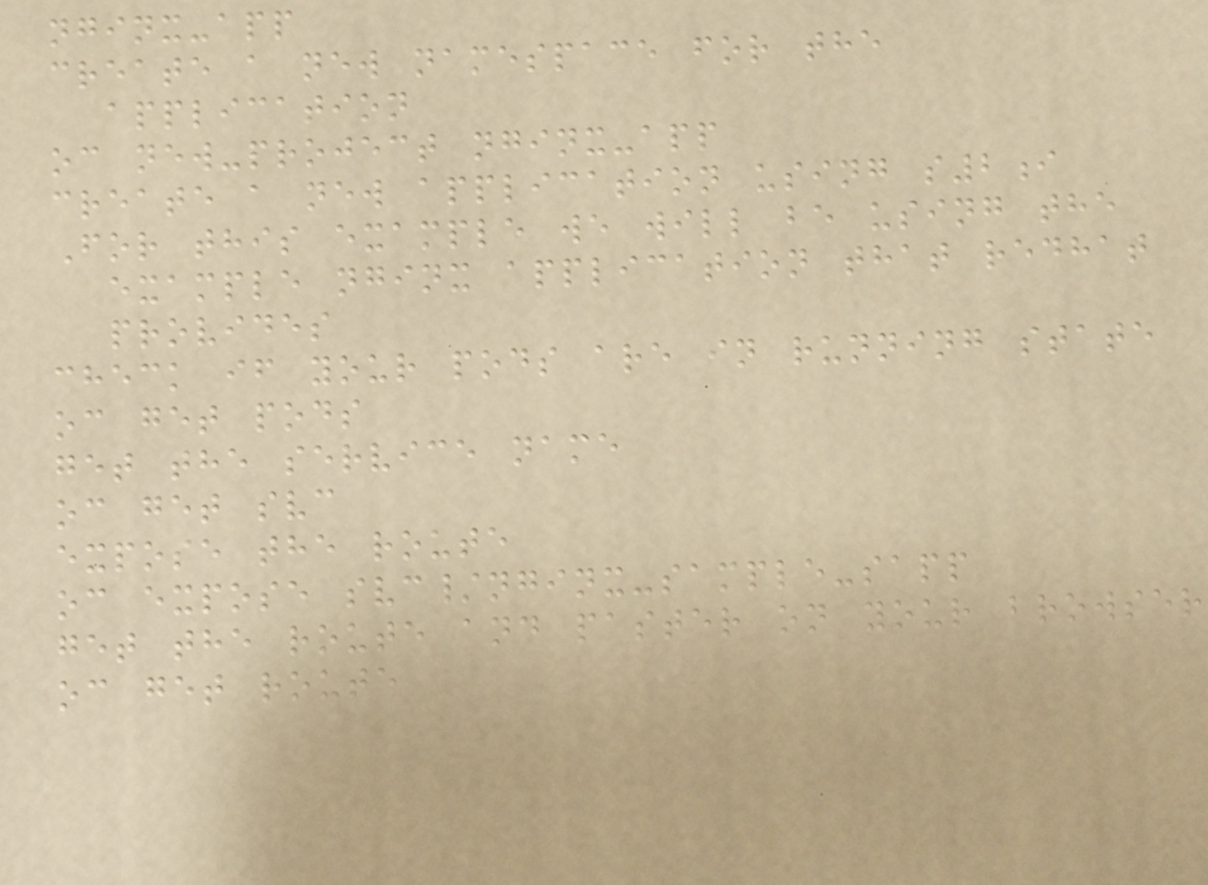nginx-app
create a new namespace for the
application
oc new-project nginx-app
create a new application using s2i
For this example we will be using the
example nginx application that redhat
provides
check if your pods are in running state
oc get pods
get the service name
oc get svc
expose the route
oc expose svc/nginx-sample-sapp
get the route and paster on your browser
oc get route
